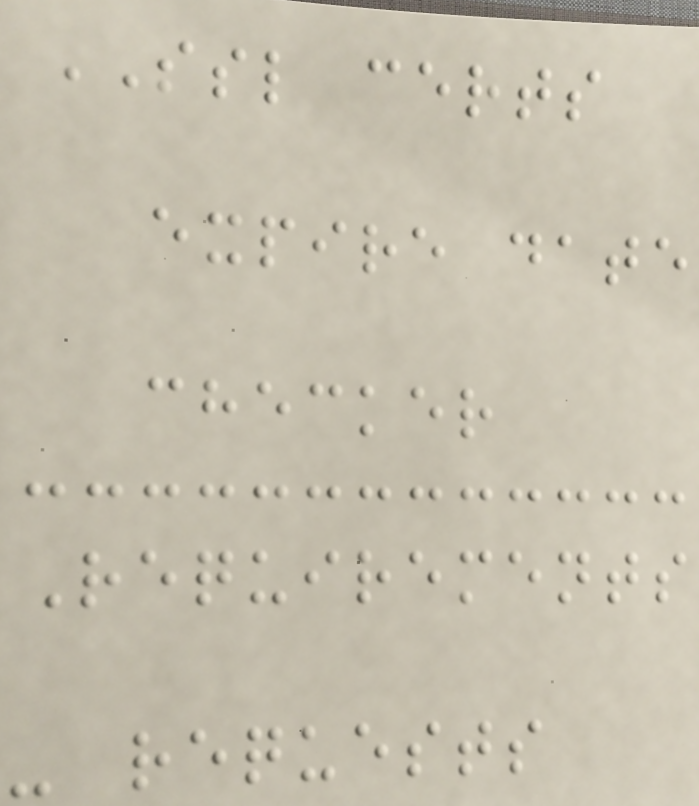SSL certs
expire date
checker
Requirements
- requests
